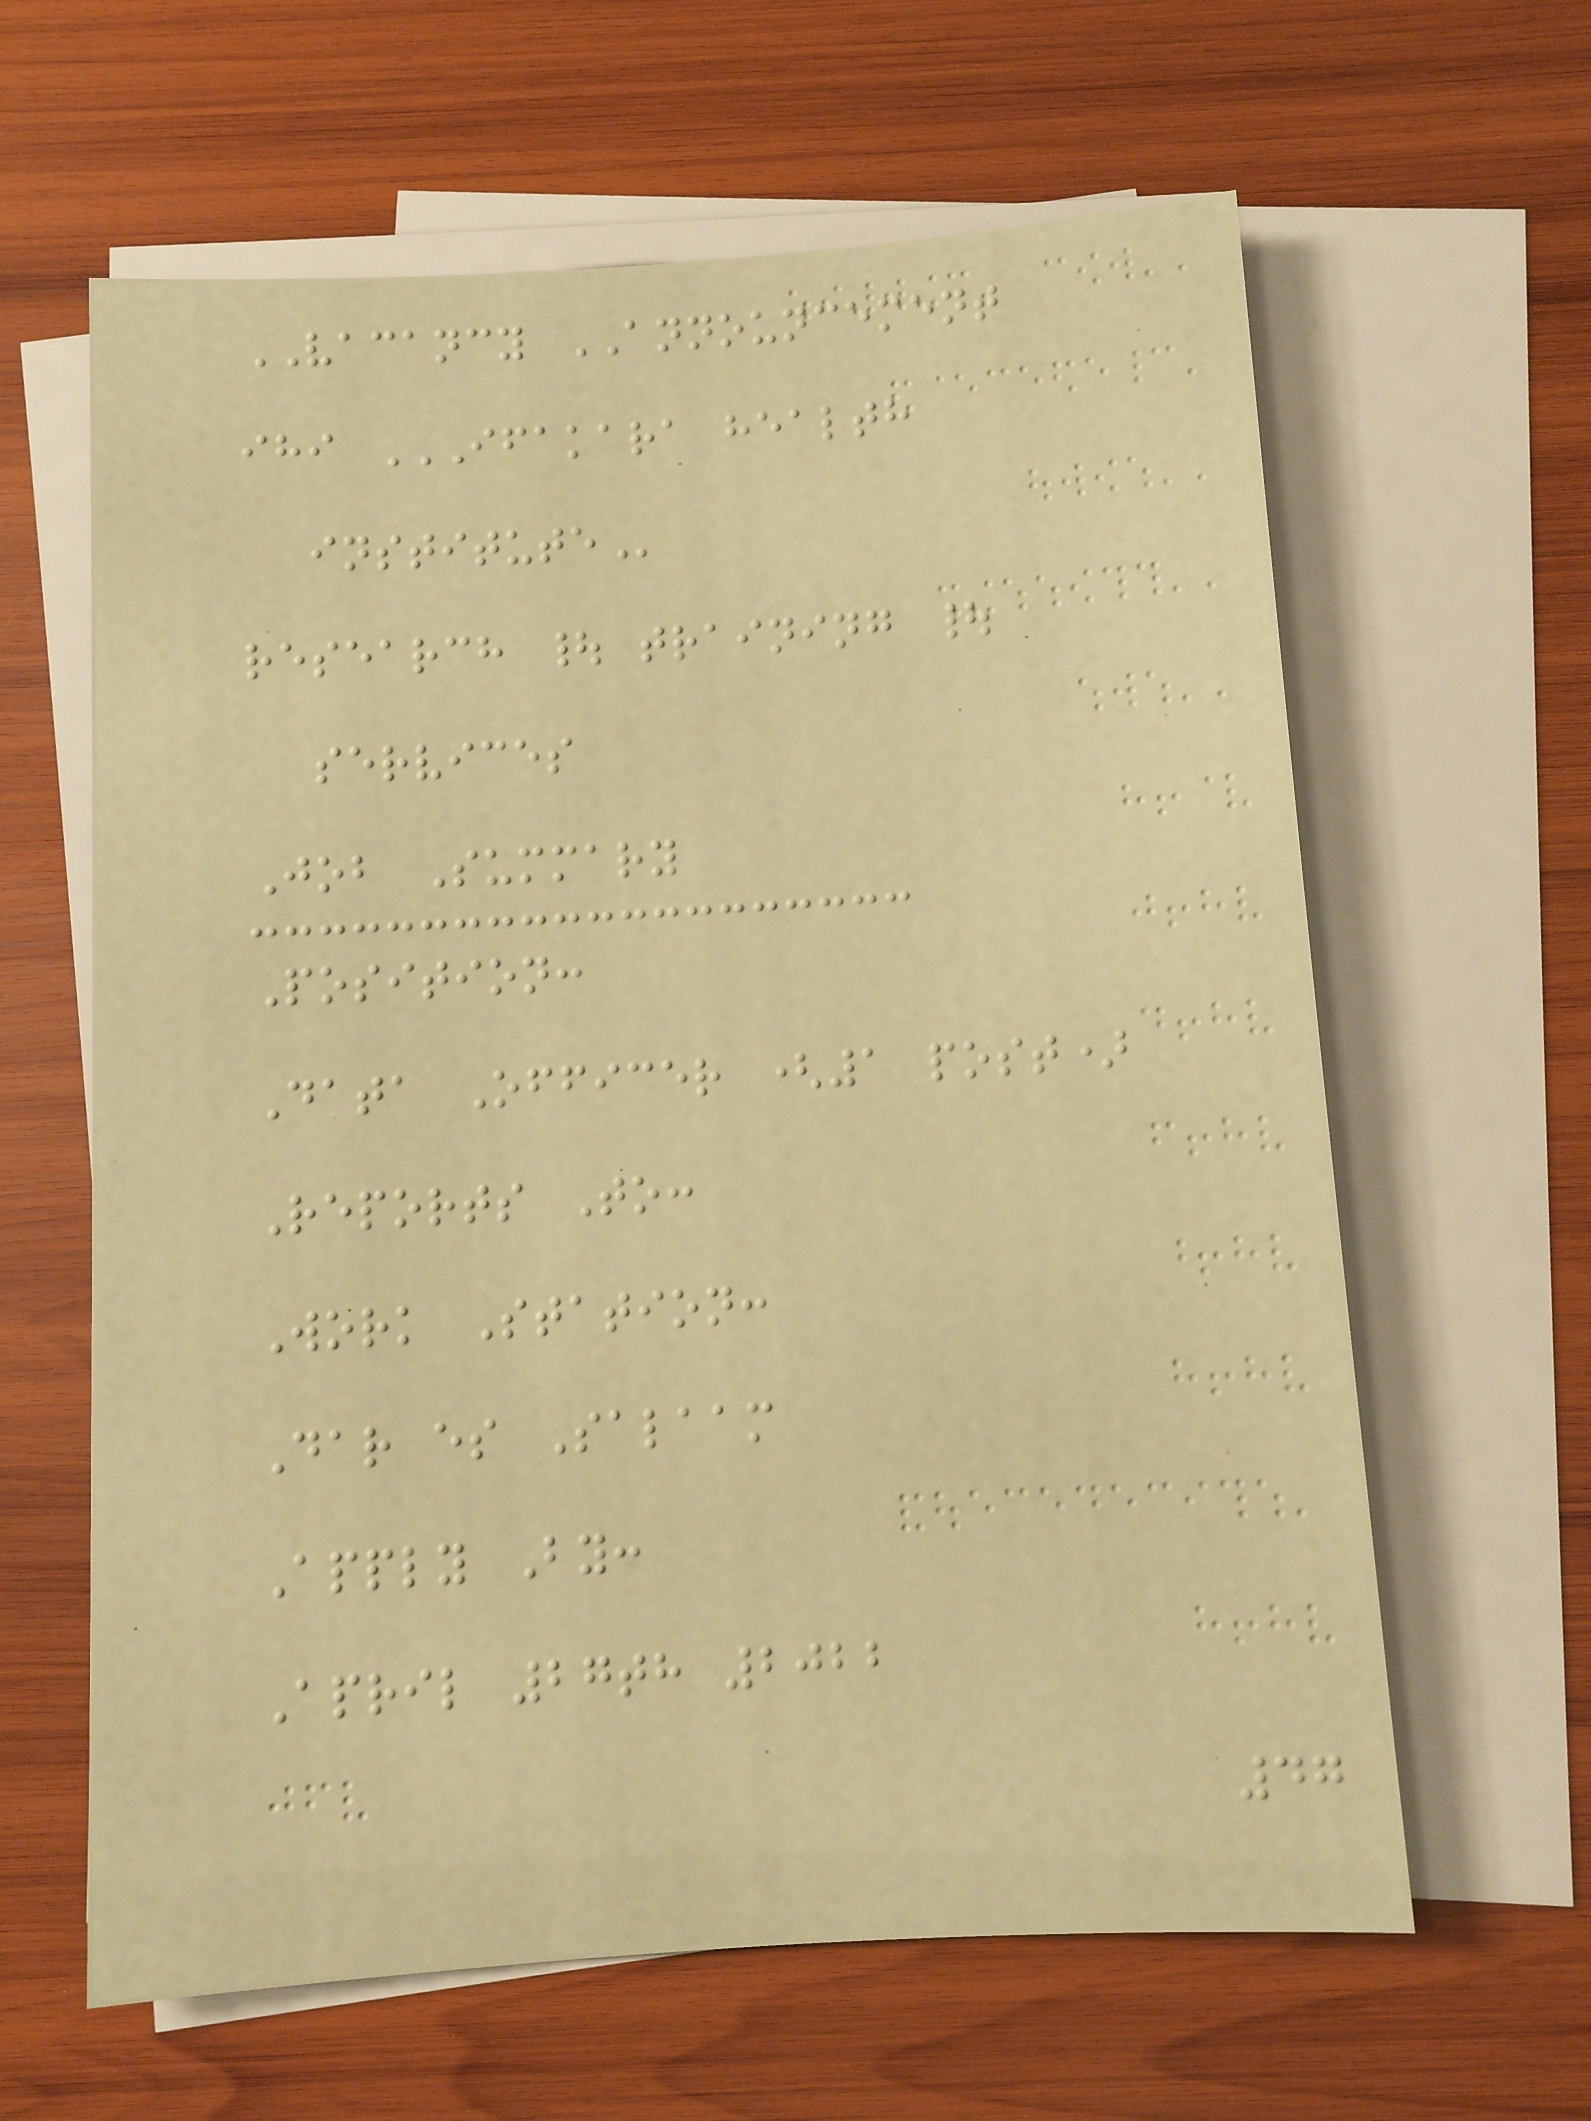VACANCY ANNOUNCEMENT
ihi IFAKARA HEALTH
INSTITUTE
research | training |
services
Job Summary
Position:
Data Officer (1 post)
Reports To:
Work Station:
Dar es Salaam
Apply By:
April 27th 2022
47
